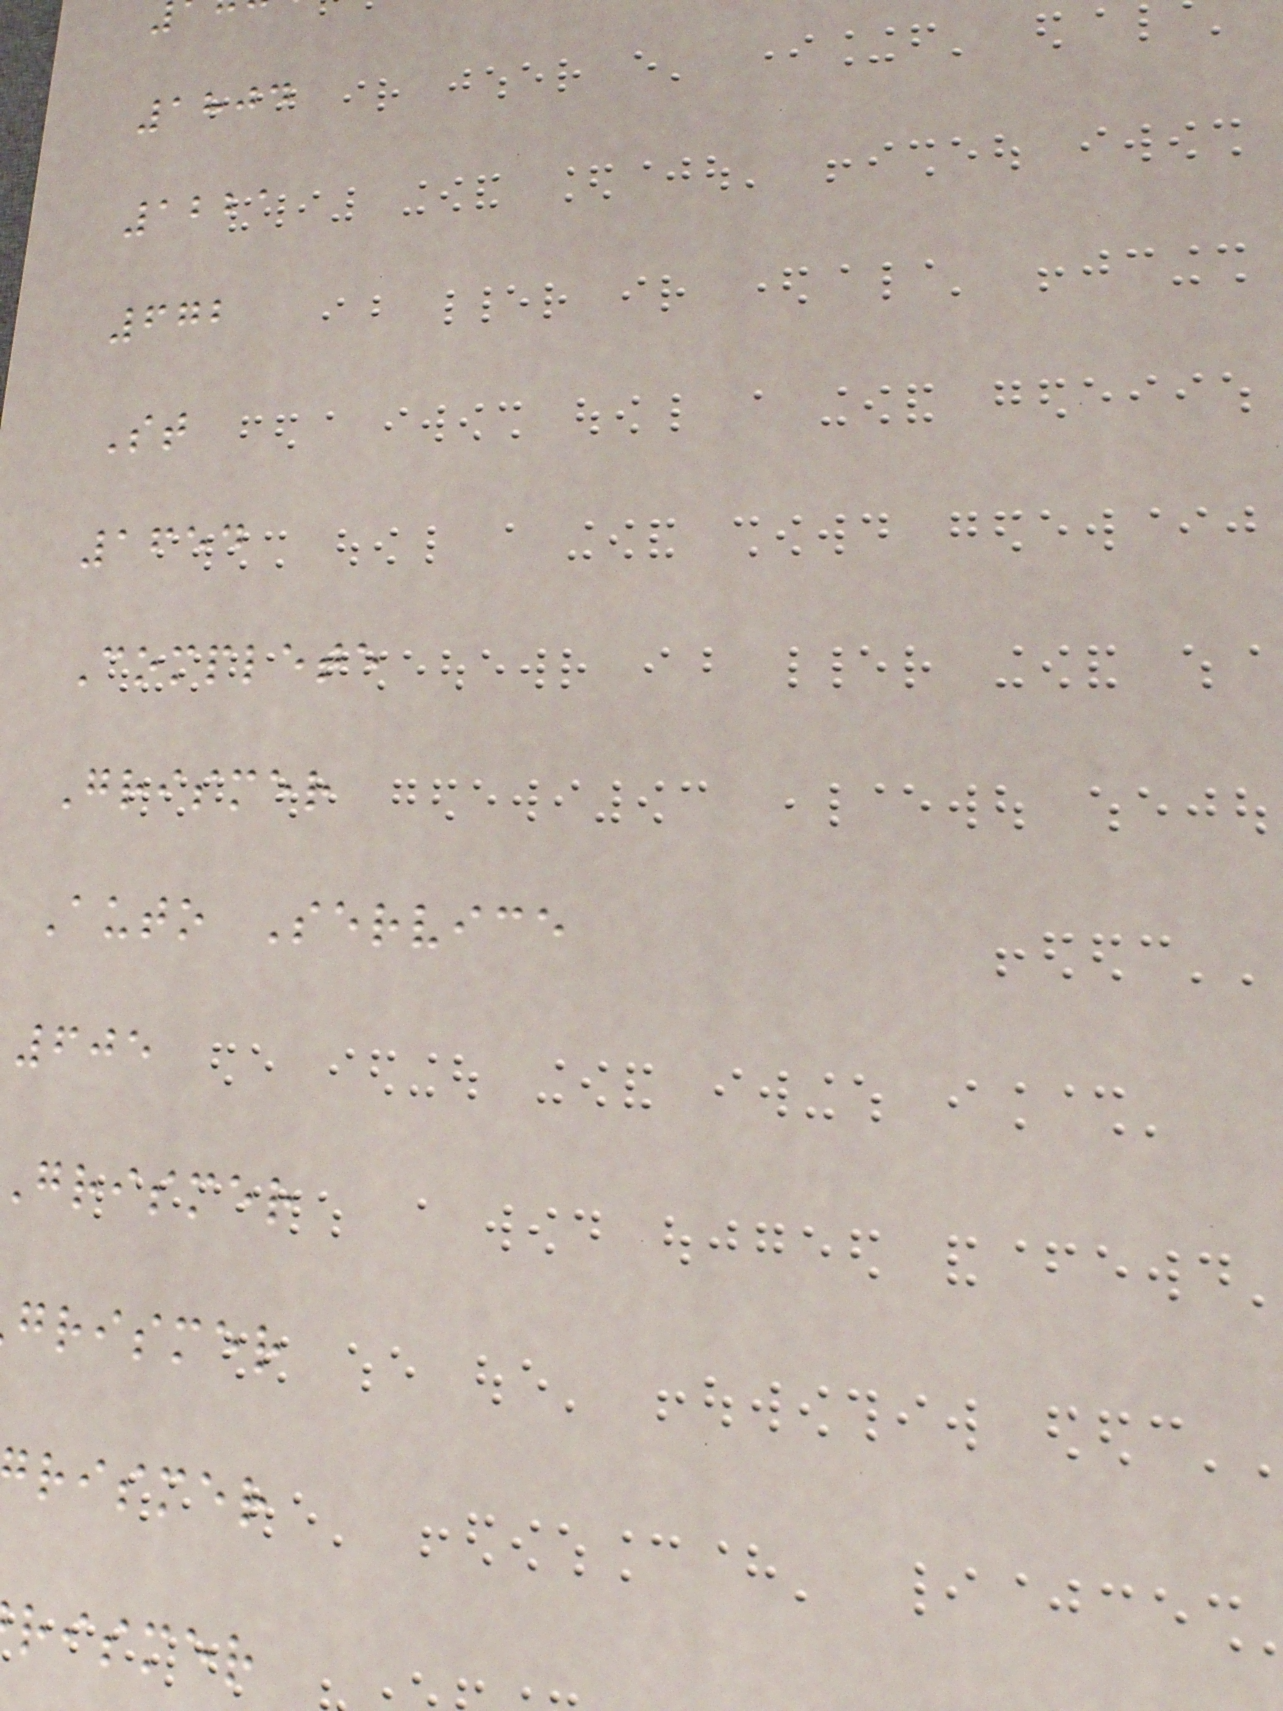1804
1221
672
St
1654
Complete
Grismer
Auto Service
605
grismer
grismer
rismer
rismer
